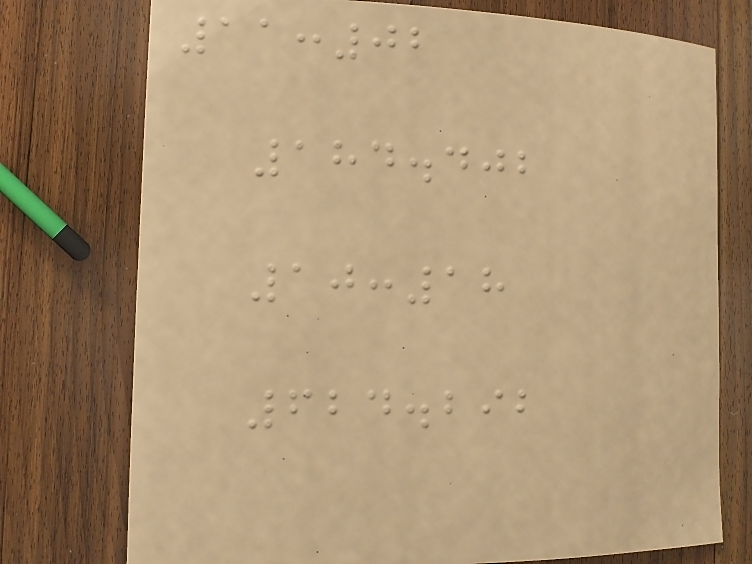11:02
184.402
10:18
624.292
